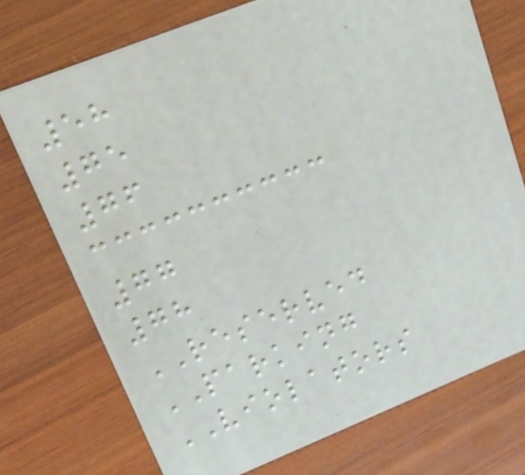58
75
76
77
78
RESERVED
PARKING
VIOLATORS
